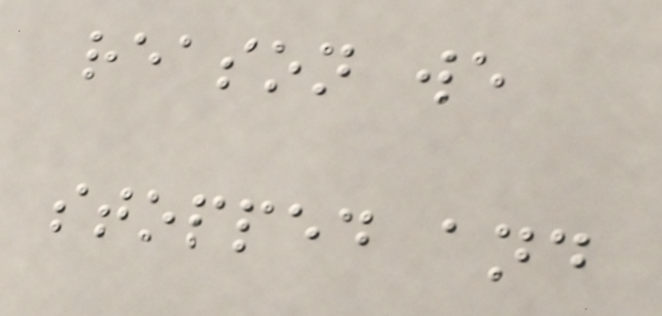reason we
stopped and
